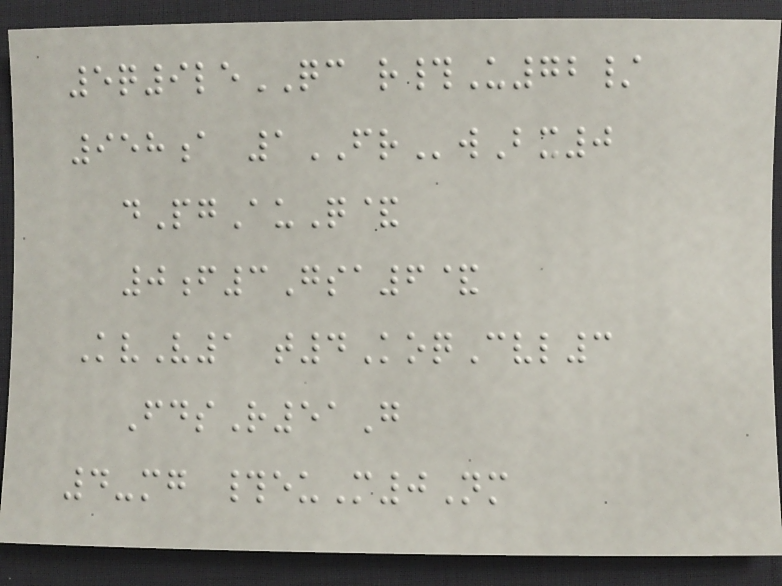5q9leQC r#U72/
958a 1FRwBx0
dPgAuQ&
0f3Gsa6&
KvV1 t4KoqCvl3
FdsR51G
4-mg #euM0Nm
